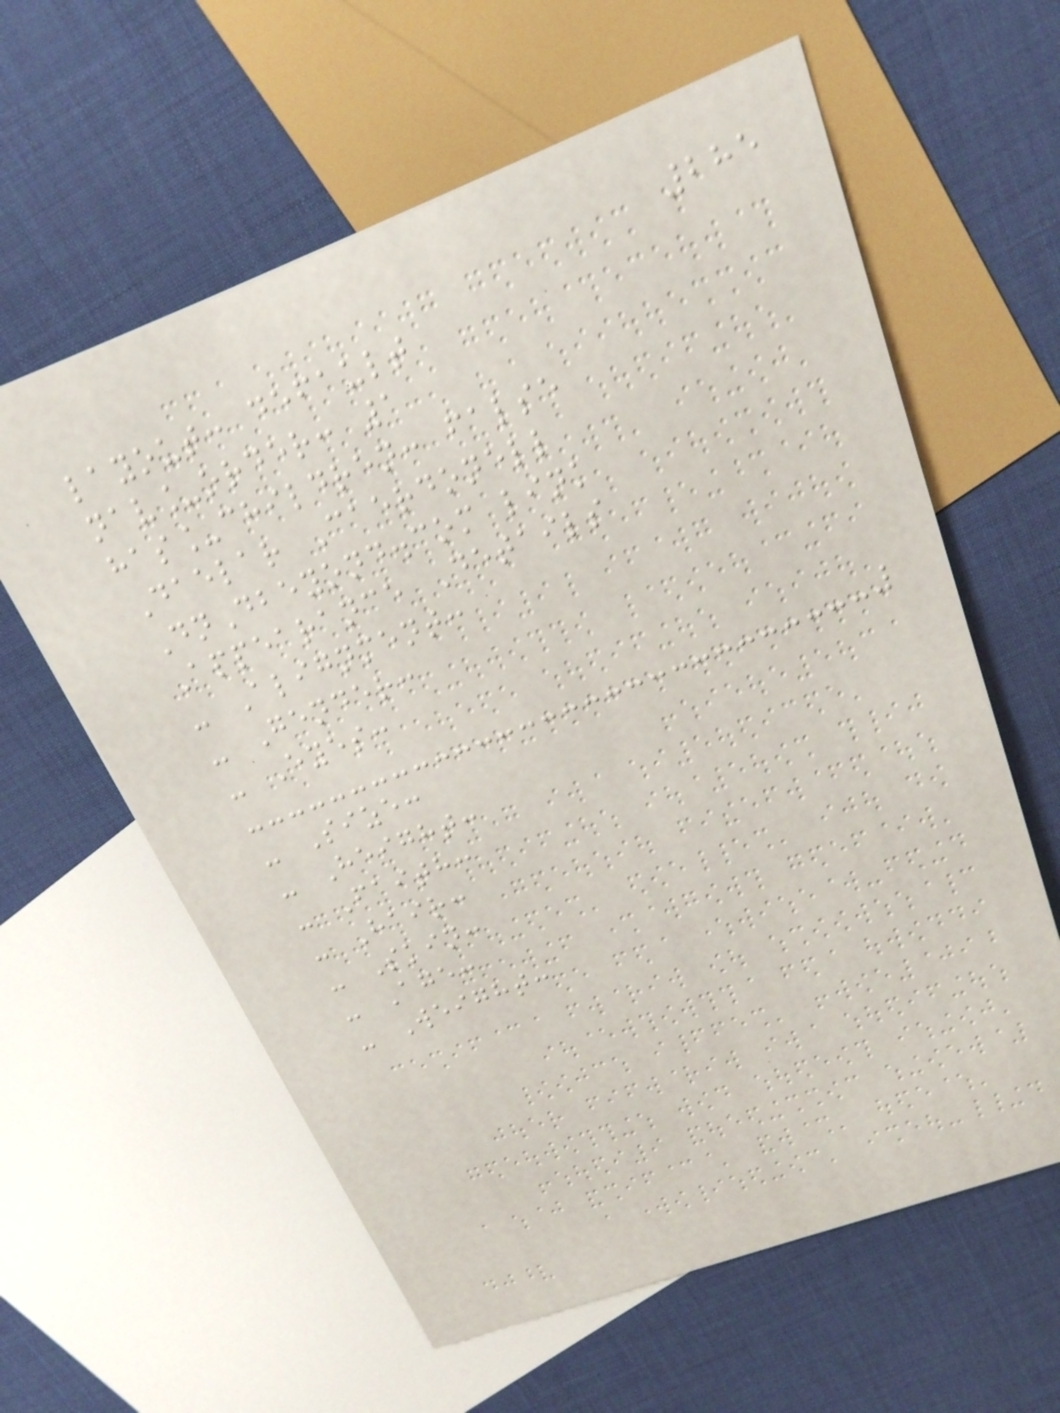285
layout: default
nav_order: 1
has_children: false
Daelar Caerdonell
DnDbeyond.com link
Appearance Details
- Alignment:
- Gender:
- Eyes:
- Size:
- Height:
- Faith:
- Hair:
- Skin:
- Age:
- Weight:
